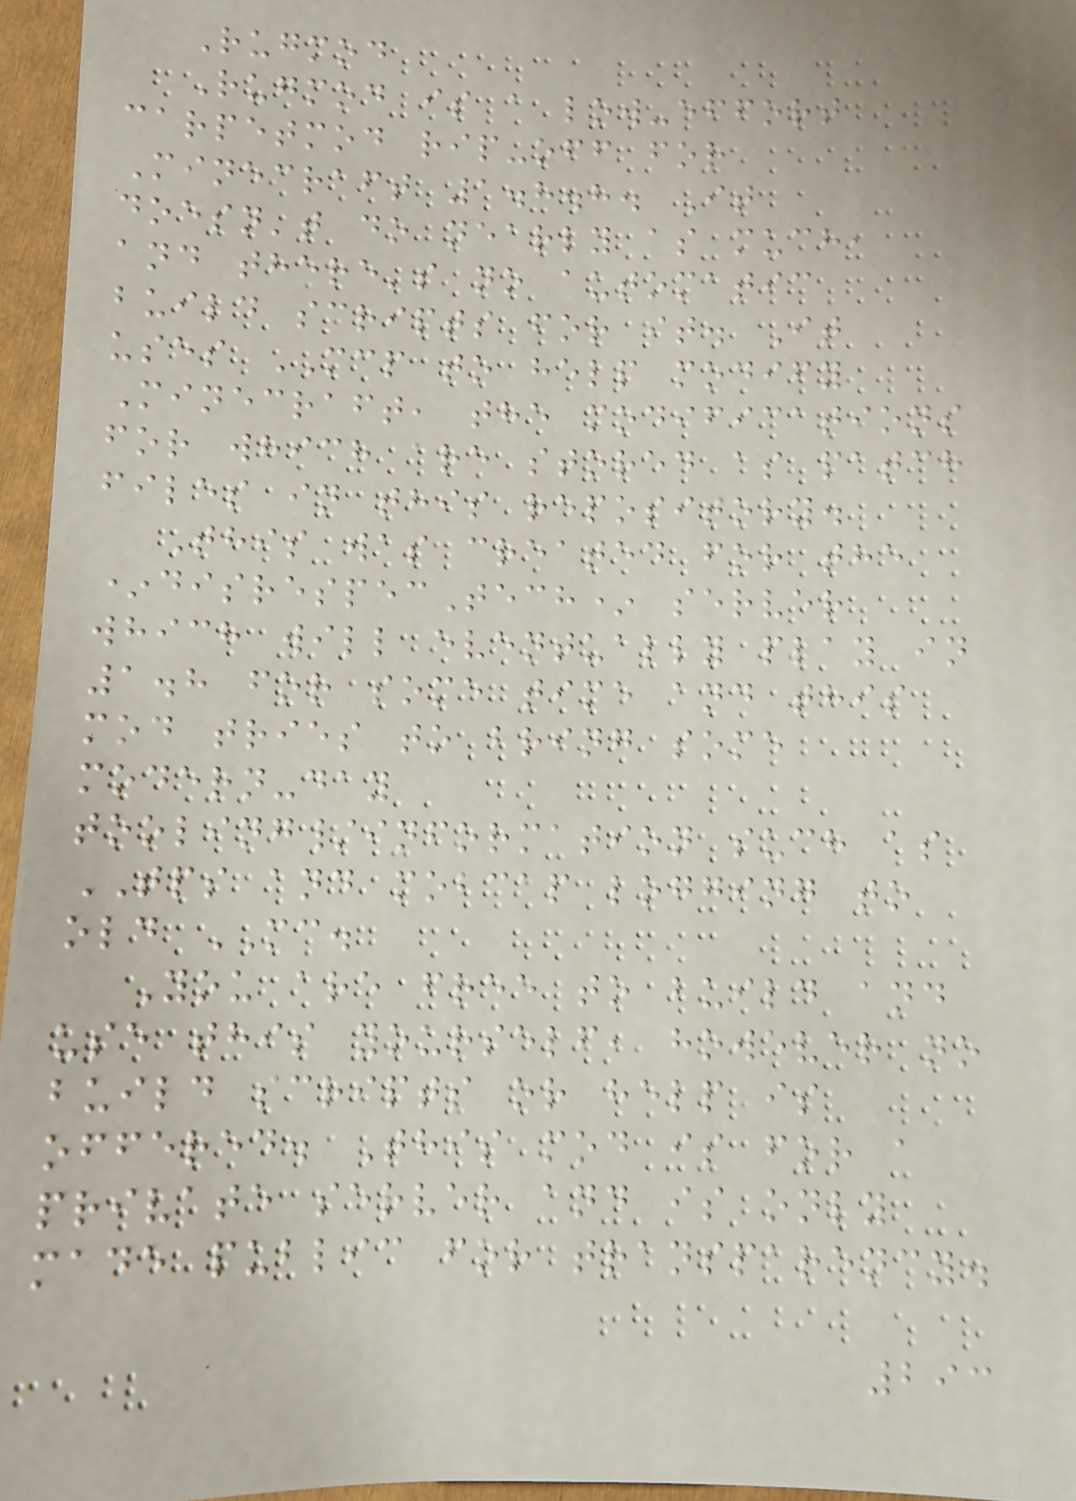Rugmod
Rugmod is a low-effort
carpetmod rip-off for
Minecraft 1.8.8. It
doesn't do nearly as much,
and there's no automatic
build scripts for it. It
uses MCP to help modify
Minecraft, the modifications
for which are stored as patch
files in this repository.
This was created for the
*disrespecTech* server
which will eventually play in
1.8 for some time and this
mod tries to bring some
modern-day
tooling/information such as
TPS and mobcap logging to
old MC.
You are free to build and
use this yourself, however no
build scripts or help is
offered. This mod is for a
private server and is only
made public for transparency.
293
